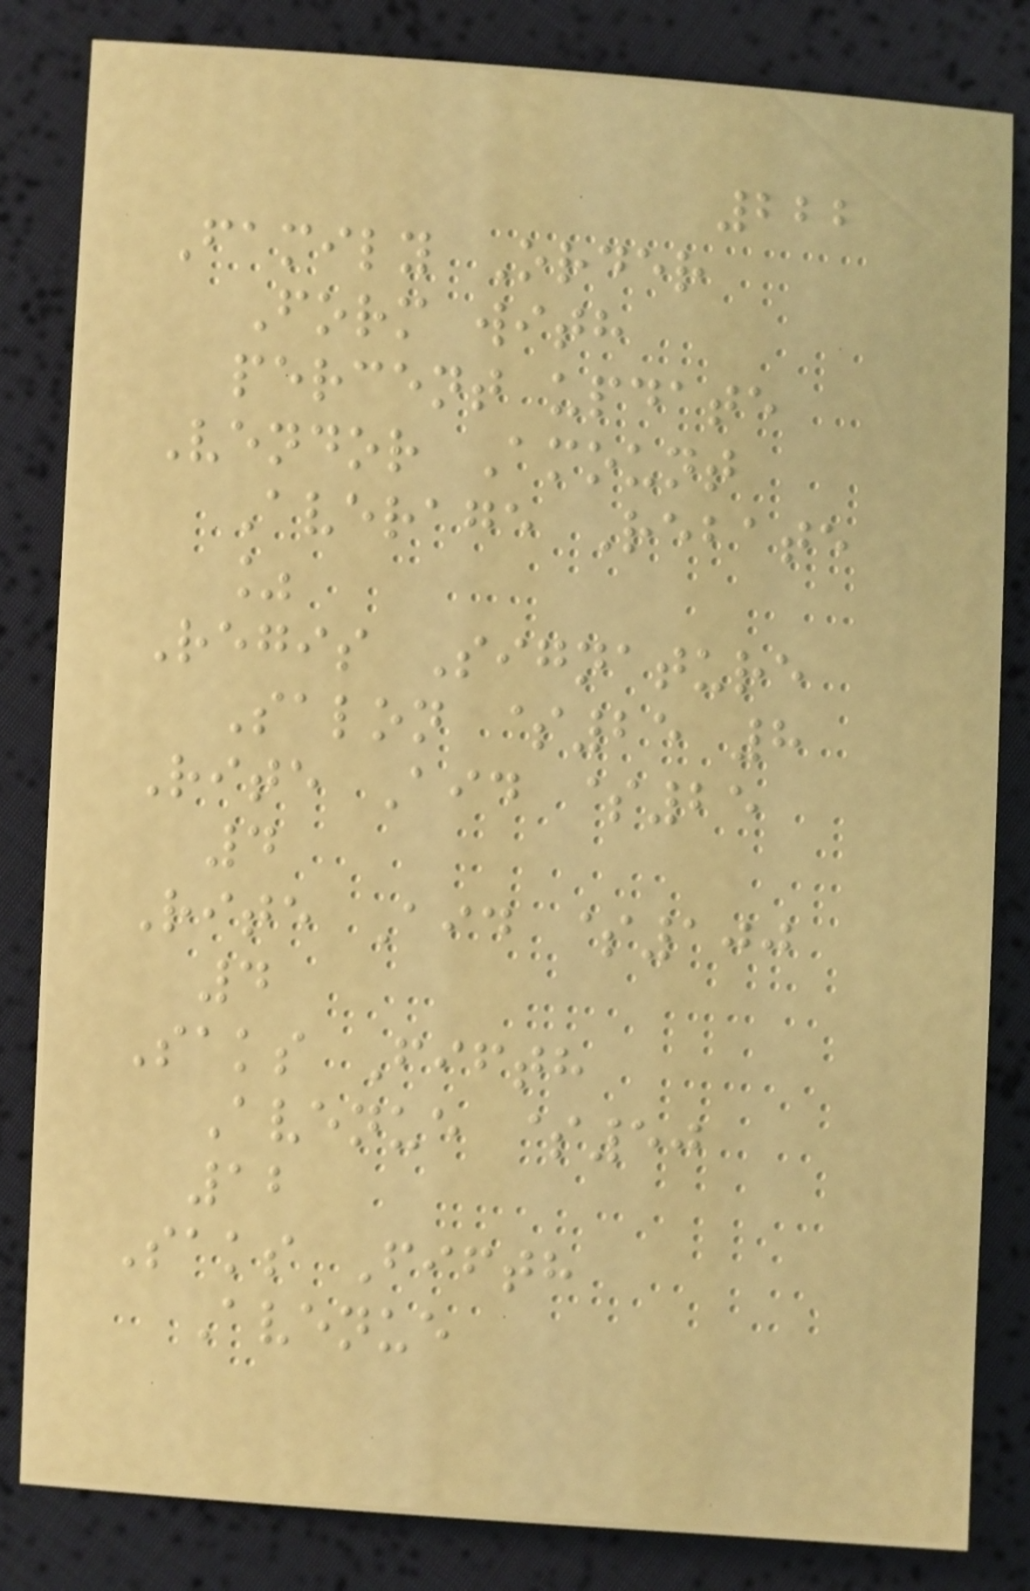222
Family Order
Form with
percent update
Vendor Amount
Average Rebate
%
Regis Signature
Salon $25 8
Rite Aid $25
4
Rite Aid $100
4
Saks Fifth
Avenue $50
12
Saks Fifth
Avenue
